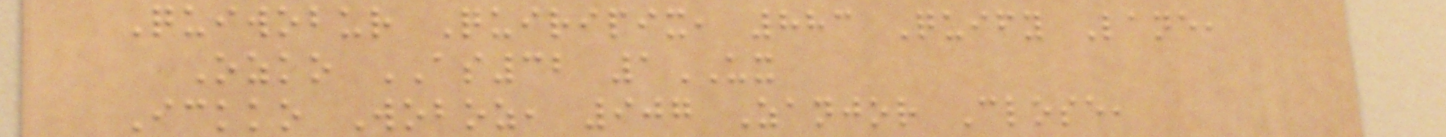Quiwobur Quiripix, 883 Quify Lane,
Ozko AS32 1UX
Ickko Woboz, 907 Zanjor Close,
